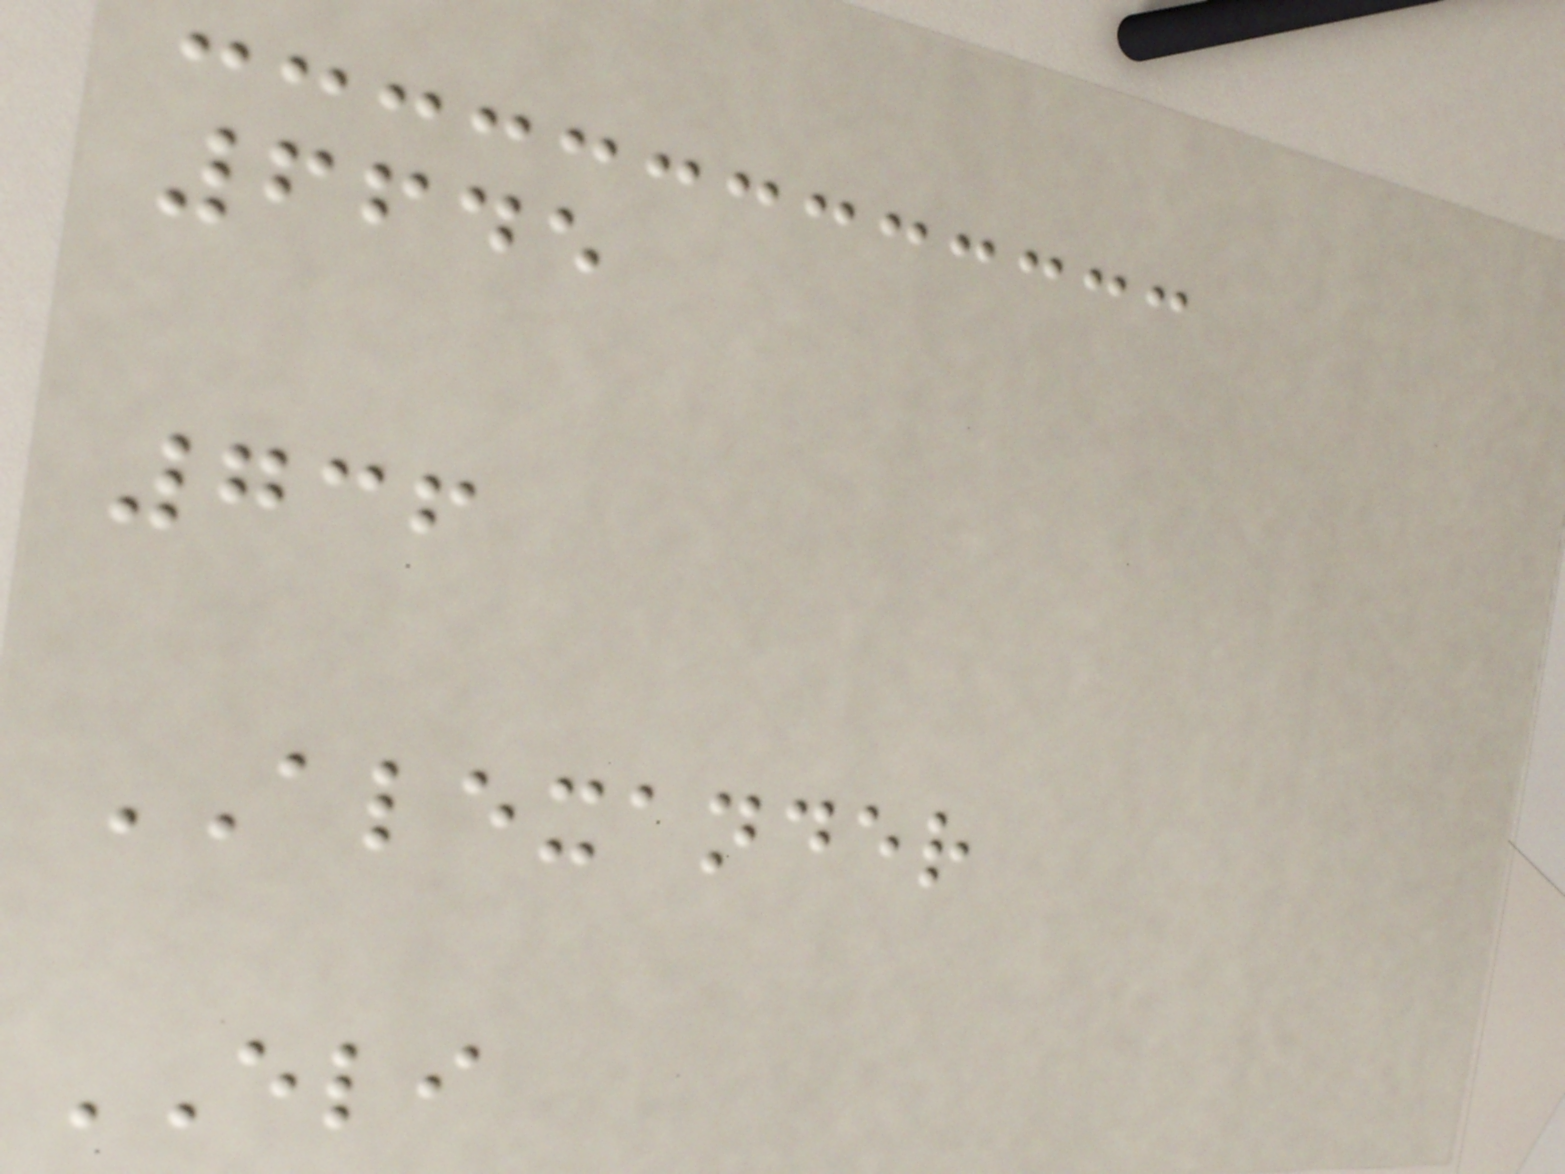6645
736
ALEXANDER
ELI
